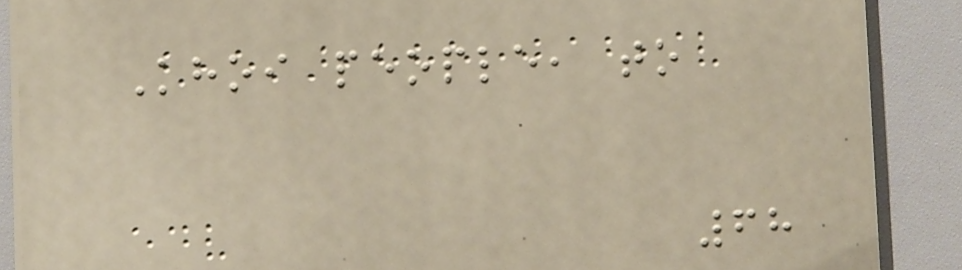Khoi people, to
68
